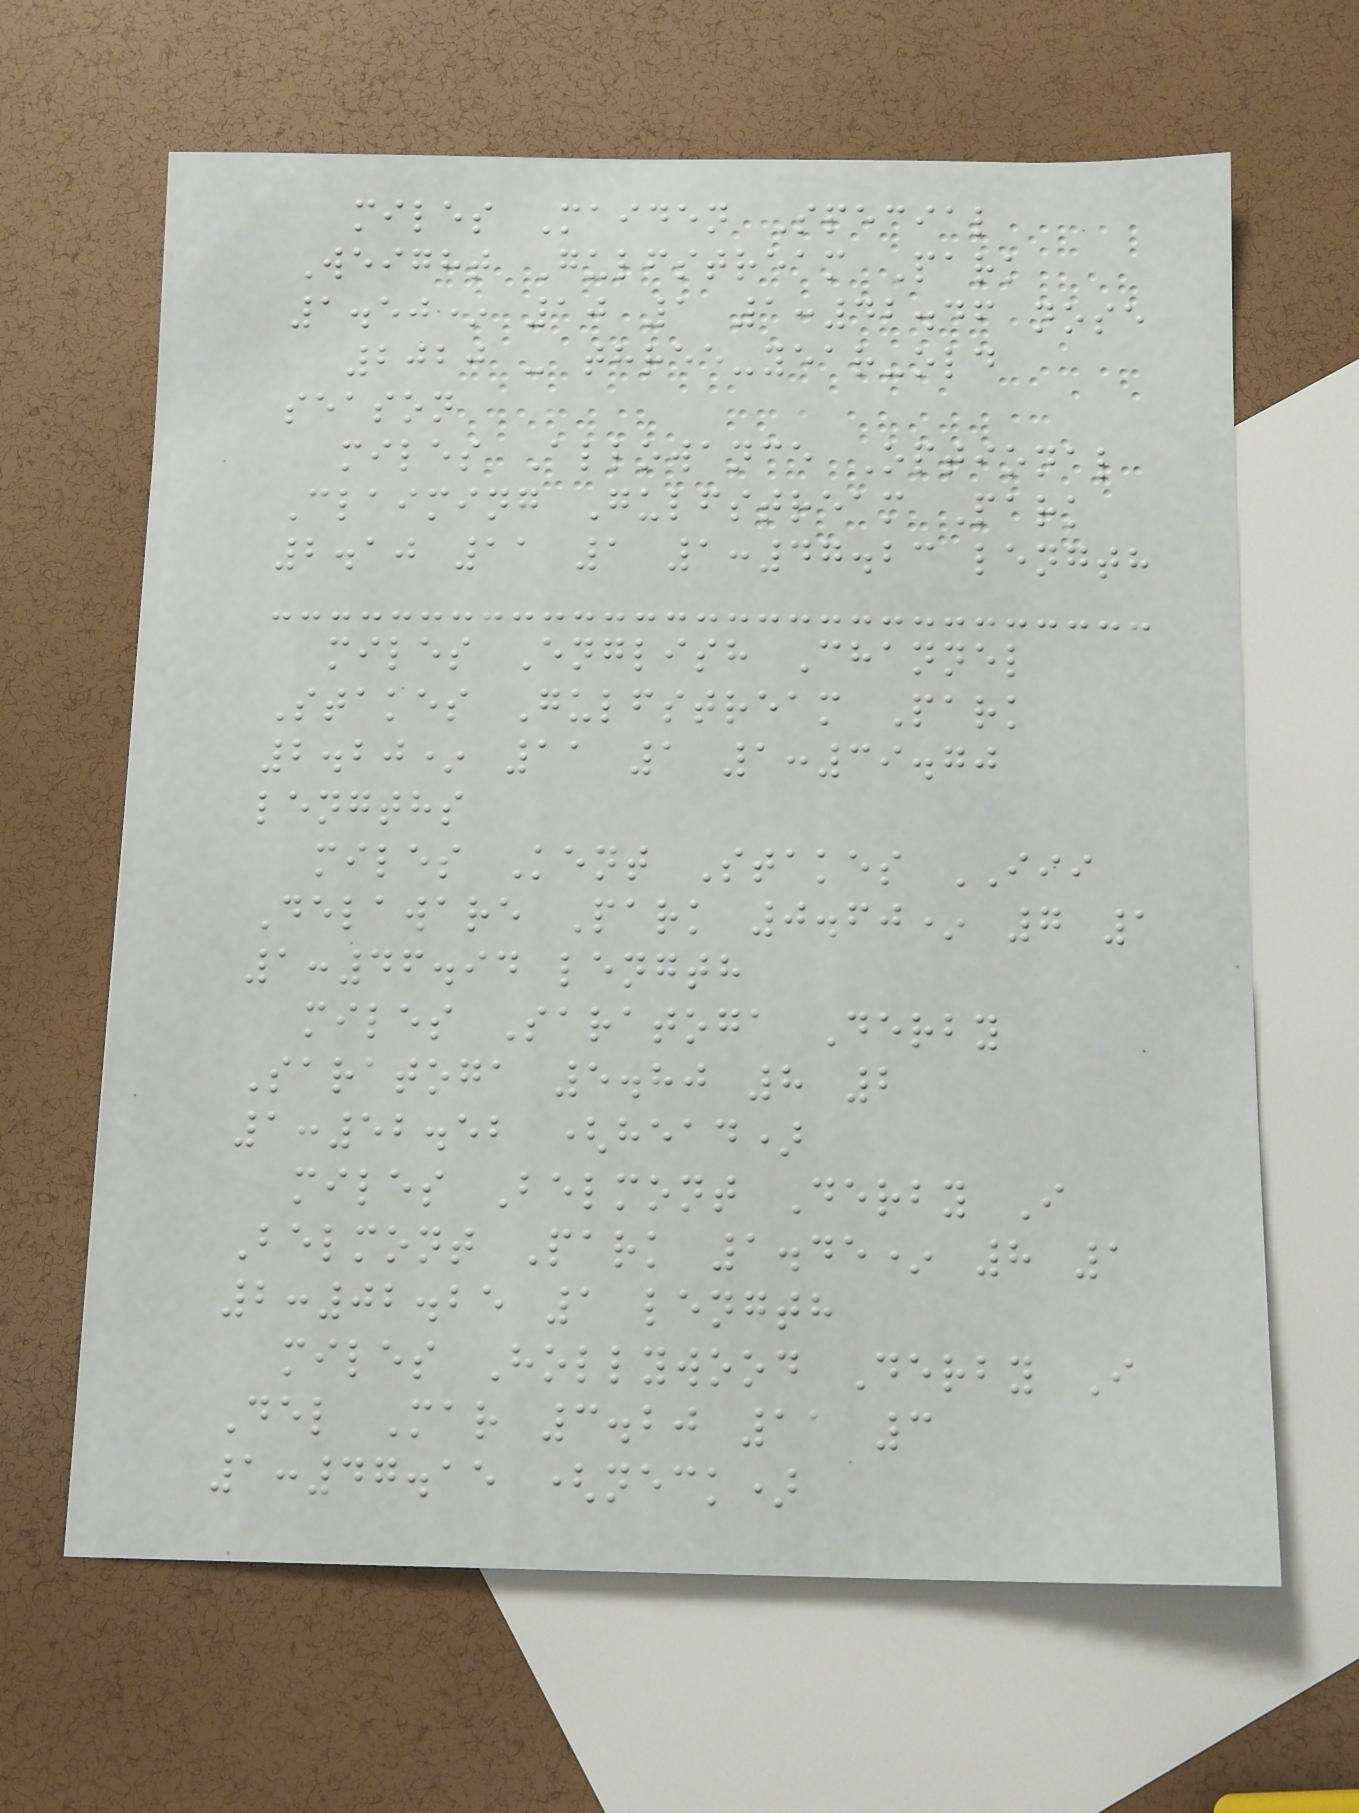miles Maiden Special
Weight Gulfstream Park
1.50* 10 1 1:42.46 nose
2020 - three-year-old
season
miles Allowance Optional
Claiming Gulfstream Park
2.10 11 1 1:47.23 length
miles English Channel
Stakes Gulfstream Park
2.20* 11 1 1:39.70
lengths
miles Kent Stakes III
Delaware Park 0.60* 7 1
1:46.94 length
miles Saratoga Derby
Saratoga 5.80 8 2
1:52.52 (head)
miles Belmont Derby I
Belmont Park 1.45* 8 1
2:02.25 1 length
miles Hollywood Derby I
Del Mar 3.20 11 3
1:47.15 (neck)
